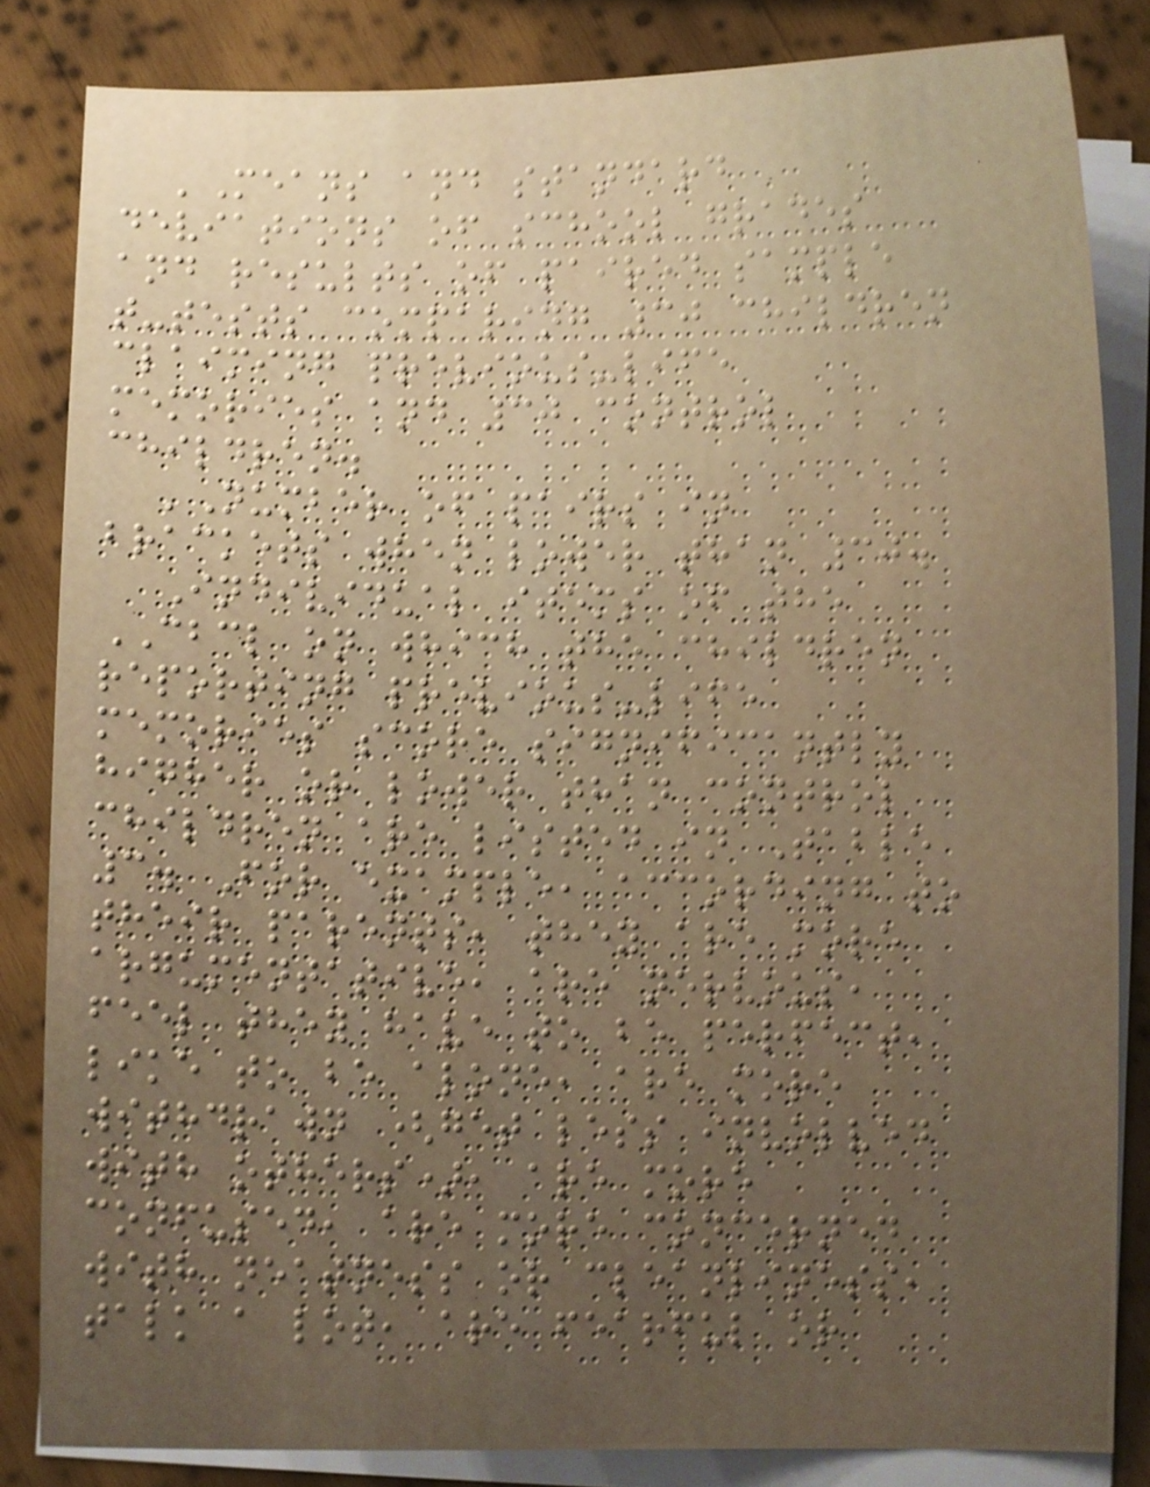'Means and standard
deviations of school grades
and results of paired sample
t-tests comparing 30 children
claiming previous-life
memories and 30 control
children.
'Number of pairs in
brackets when lower than 30.
Individual items of the
CBCL on which the children
reporting previous-life
memories score significantly
higher or lower than control
children are listed in Table
3. For example, according to
their parents, they are more
argumentative, are nervous,
feel they have to be perfect,
like to be alone, are more
withdrawn (get less involved
with others), are more
confused, are more concerned
with neatness or cleanliness,
talk a lot, are fearful or
